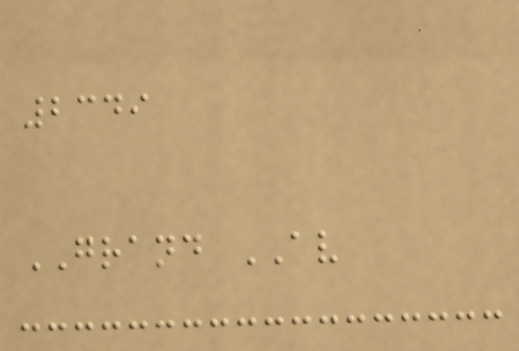2349
GRAND AV
